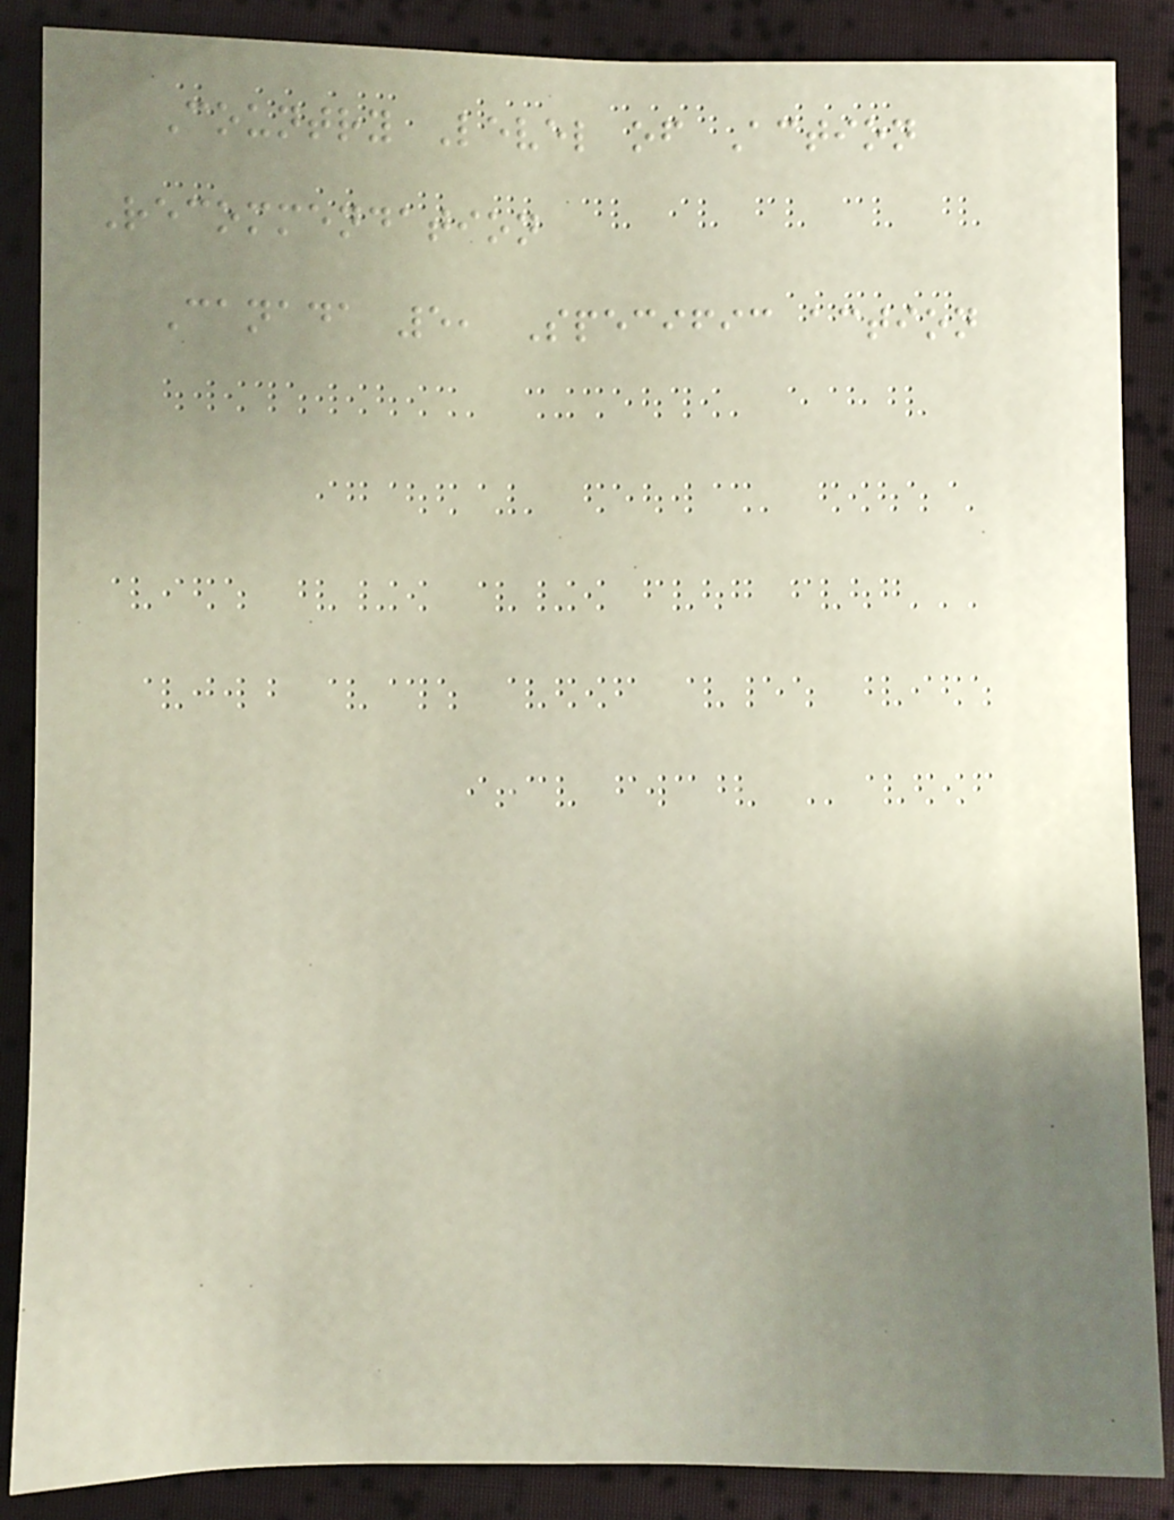Country Level of Action
Recommendation
Canada 5, Specific action
